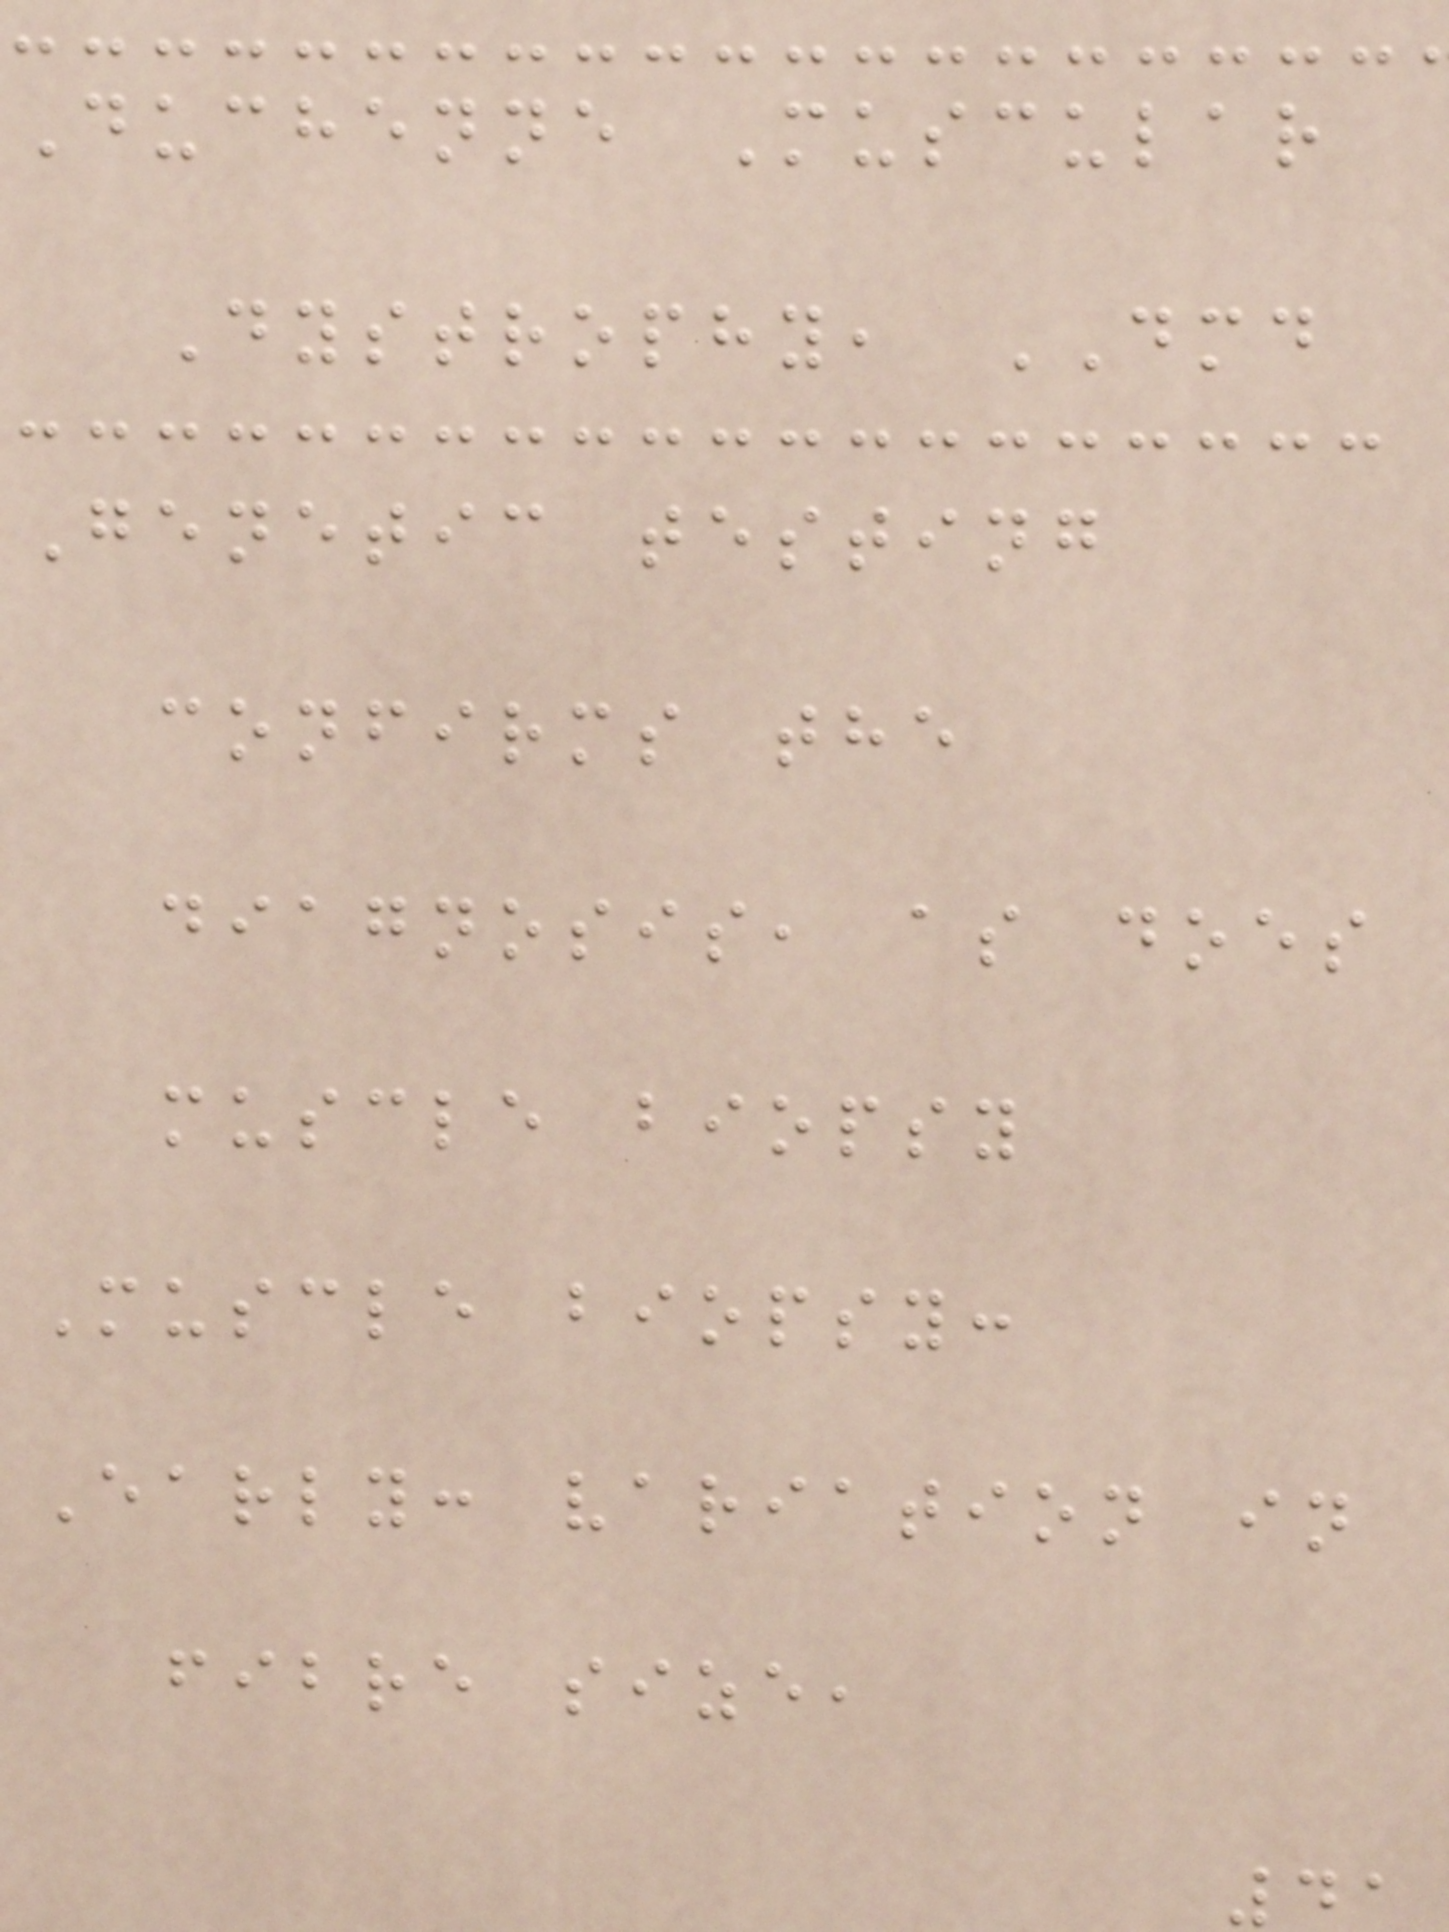Duchenne Muscular
Dystrophy, DMD
Genetic testing
confirms the
diagnosis, as does
muscle biopsy
Muscle biopsy:
Early: variation in
fibre size,
